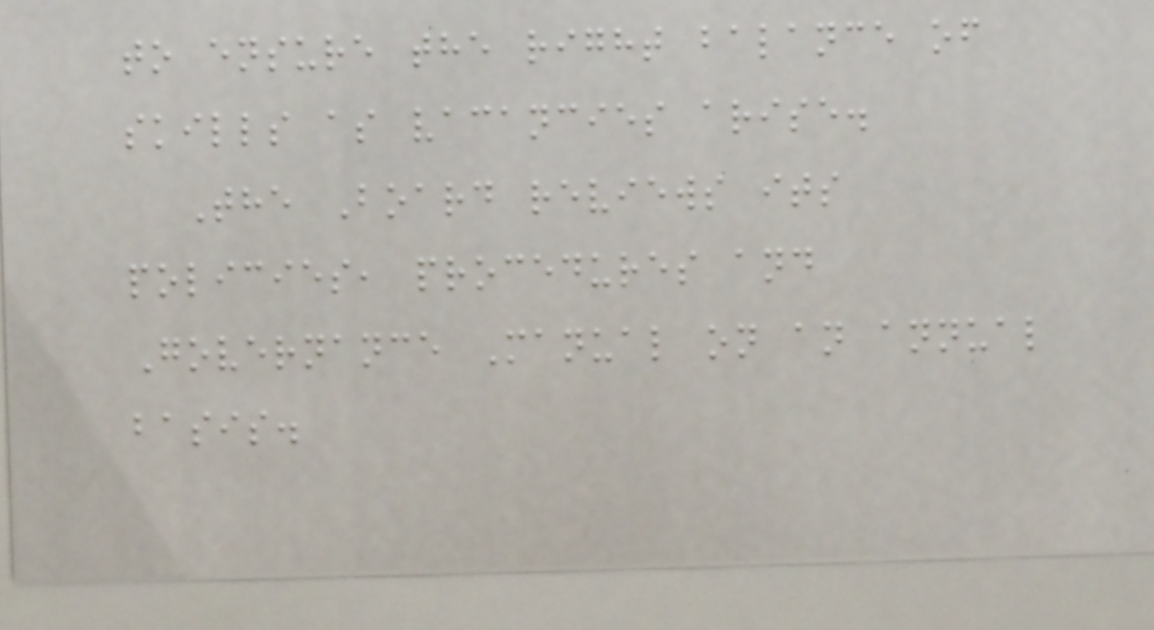to ensure the right balance of
skills as vacancies arise.
The Board reviews its
policies, procedures and
Governance Manual on an annual
basis.
